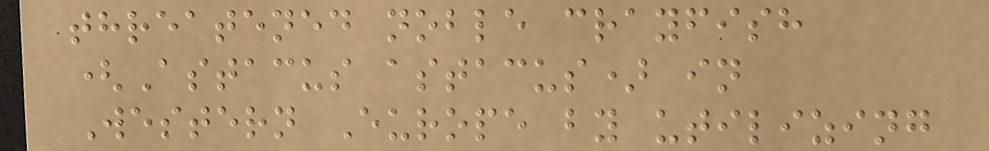threatened noble crayfish
(Astacus astacus) in
Western Europe by utilizing
